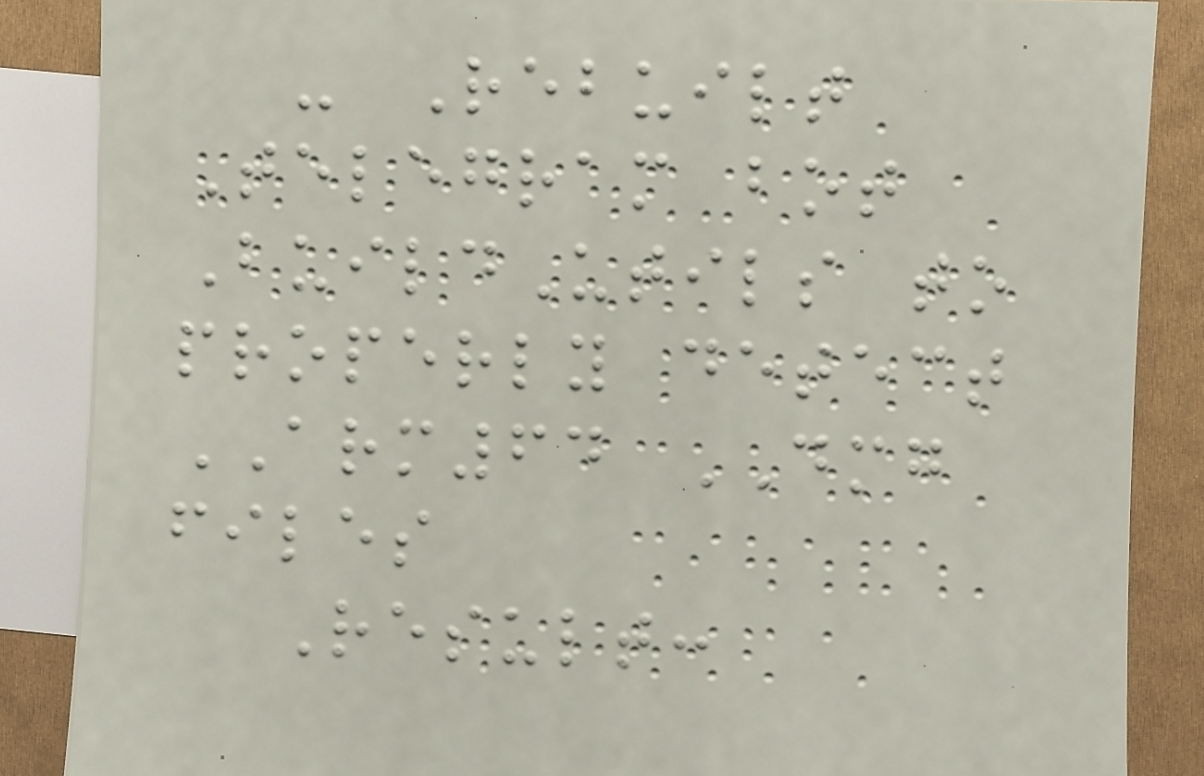- Rebuilt
Telegram bot
BuildUtils to
properly detect
ARM64 DMG
files
Result:
